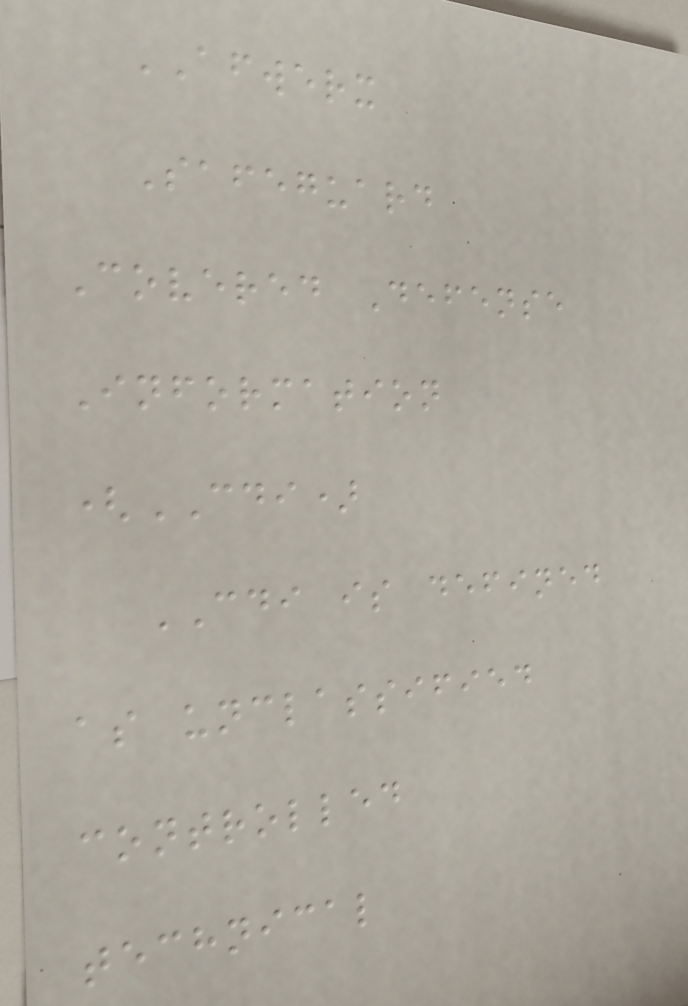AFWERX
Safeguard
Covered Defense
Information
(CDI)
CDI is defined
as unclassified
controlled
technical
